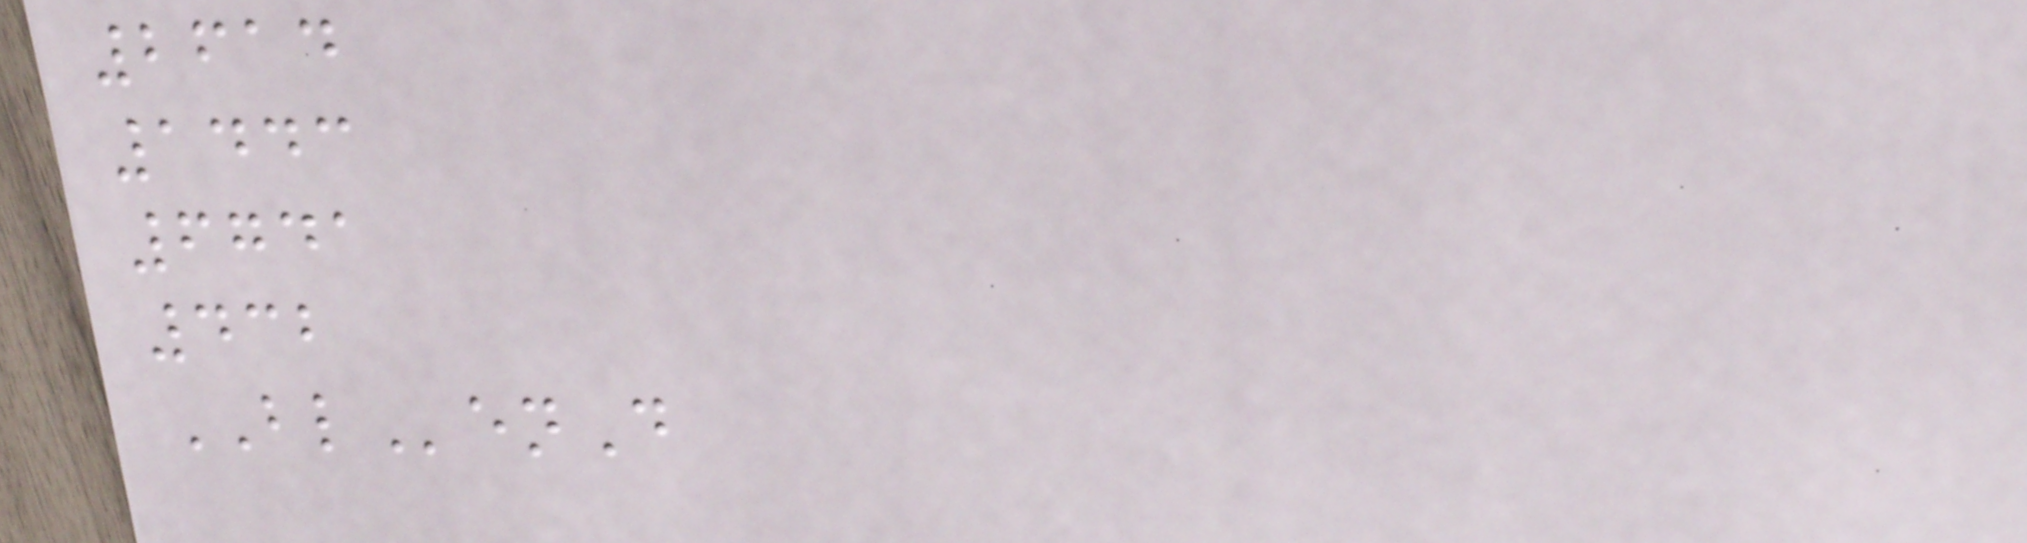2614
1443
6741
432
BLenD
